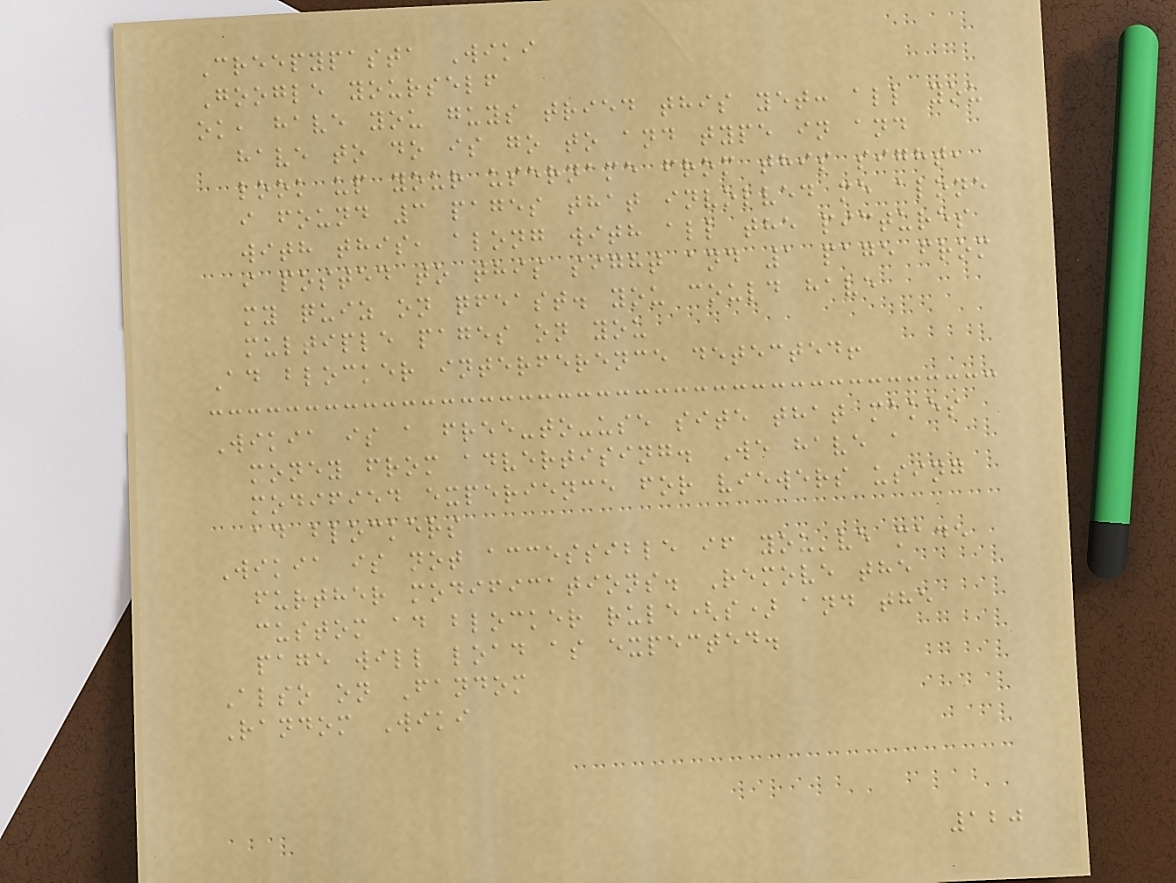Creepypasta Wiki
Google yourself
ok, have you guys tried this yet: all you
have to do is go to and type in and
look up your username from this sight,
i found 3 pages that involved me alone
with this, along with all the pictures
i posted to this sight and 1 page from
my quiz on qfeast. you could have
multiple pages on you
Ad blocker interference detected!
Wikia is a free-to-use site that makes
money from advertising. We have a
modified experience for viewers using
ad blockers
Wikia is not accessible if you've made
further modifications. Remove the
custom ad blocker rule(s) and the
page will load as expected.
Also on Fandom
Random Wiki
120
